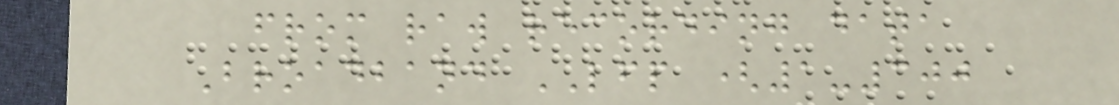from raw recording data
Broadband LFP (1-300
